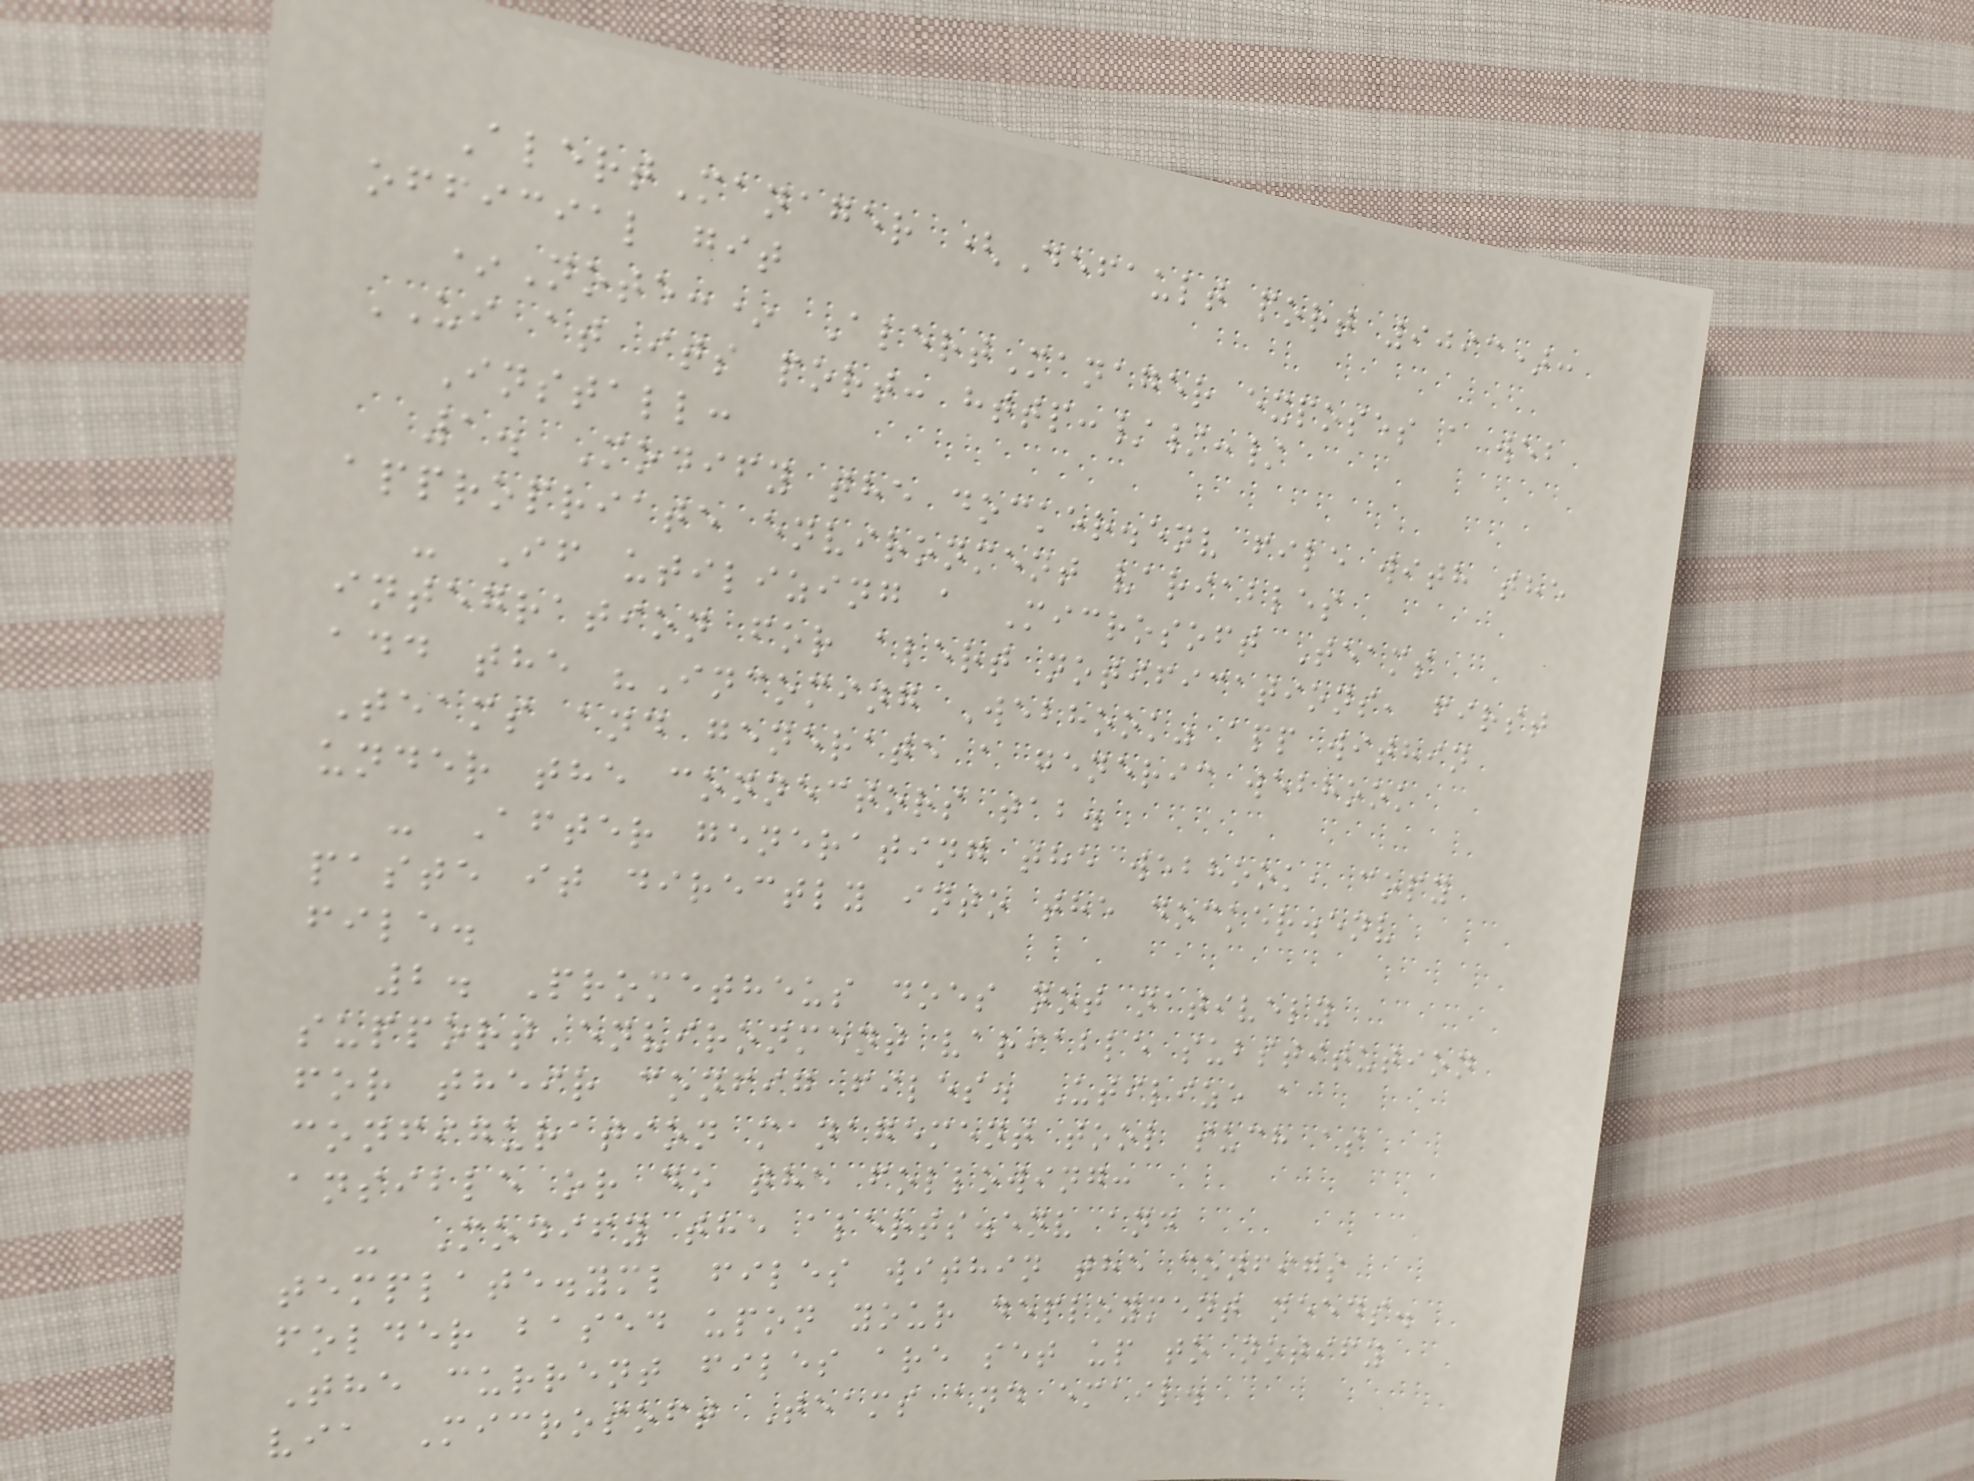AlertManager (Default port 9093):
official git
*Note:* AlertManager exposes a web
UI at its port: http://:/
Install:
1. Modify the docker.env file with the
appropriate environment variables
- If utilizing a Microsoft Teams
integration for alert notifications, first
add the "Incoming Webhook" app within
Teams and generate a generic webhook
under the connectors tab.
- After generating the webhook, copy
paste it directly into the docker.env
file.
2. Prometheus does not natively
support environment variable substitution
for their config files. Utilize a
configuration management tool such as
ansible or do the following:
- Modify the alerts.env and
template.yml files within the configs
folder based upon your deployment needs.
The current files are set up to notify
via Microsoft Teams and email.
